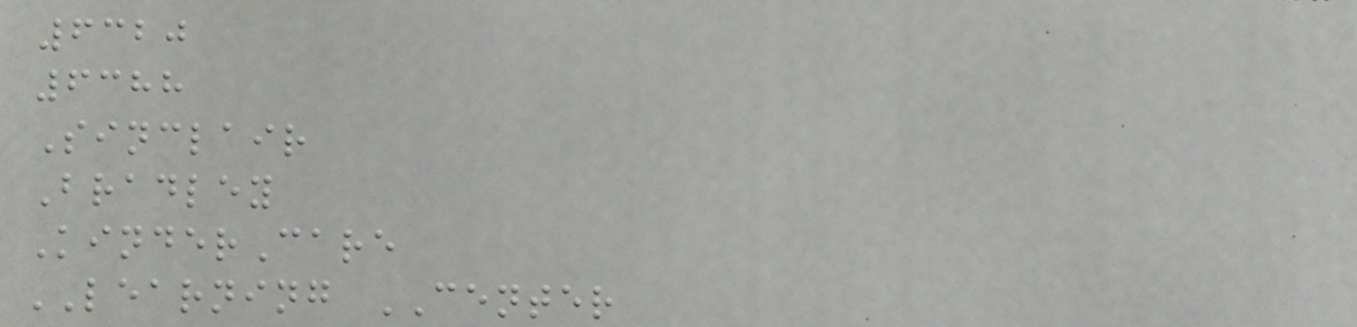6320
6388
Sinclair
Bradley
KinderCare
LEARNING CENTER
